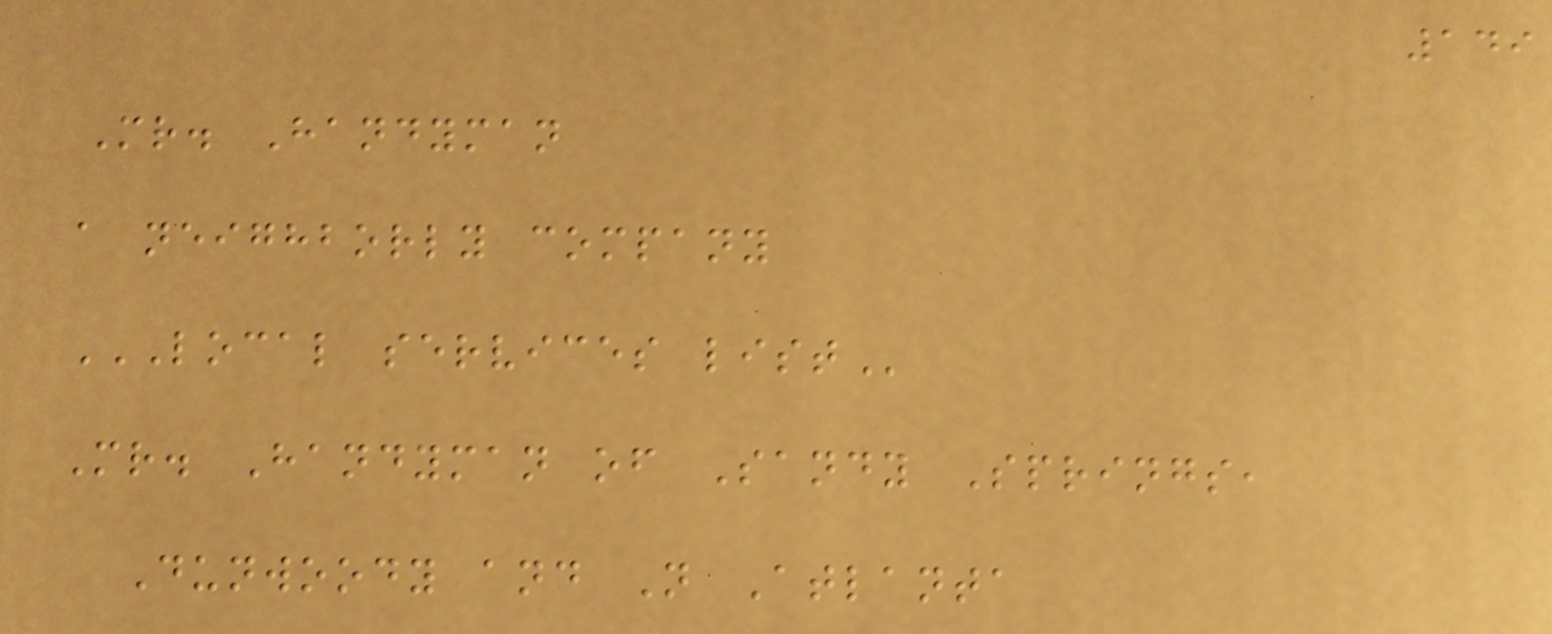149
Mr. Handyman
a neighborly company
LOCAL SERVICES LIST
Mr. Handyman of Sandy Springs,
Dunwoody and N Atlanta
